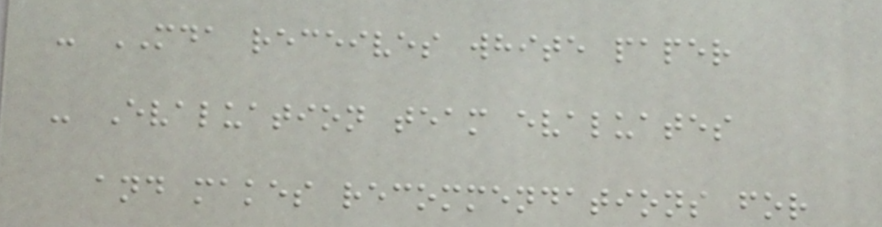- MDA receives white paper
- Evaluation team evaluates
and makes recommendations for
